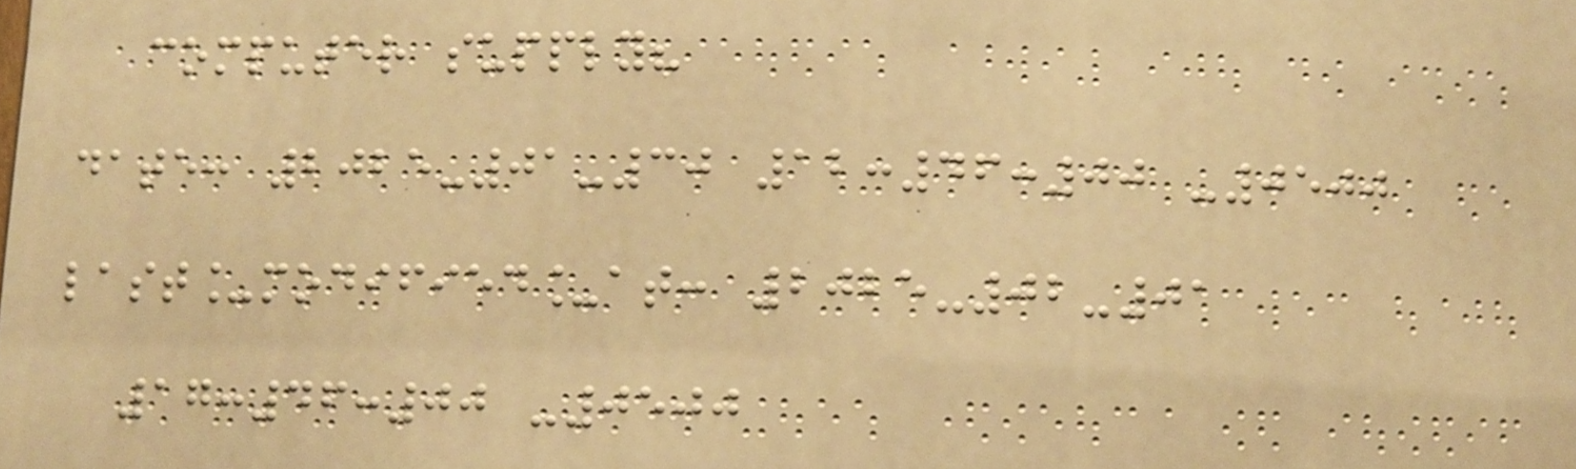computer supply?
date: 2025-01-30 12:46:00 -0500
last_modified_at: 2025-02-01
17:46:00 -0500
